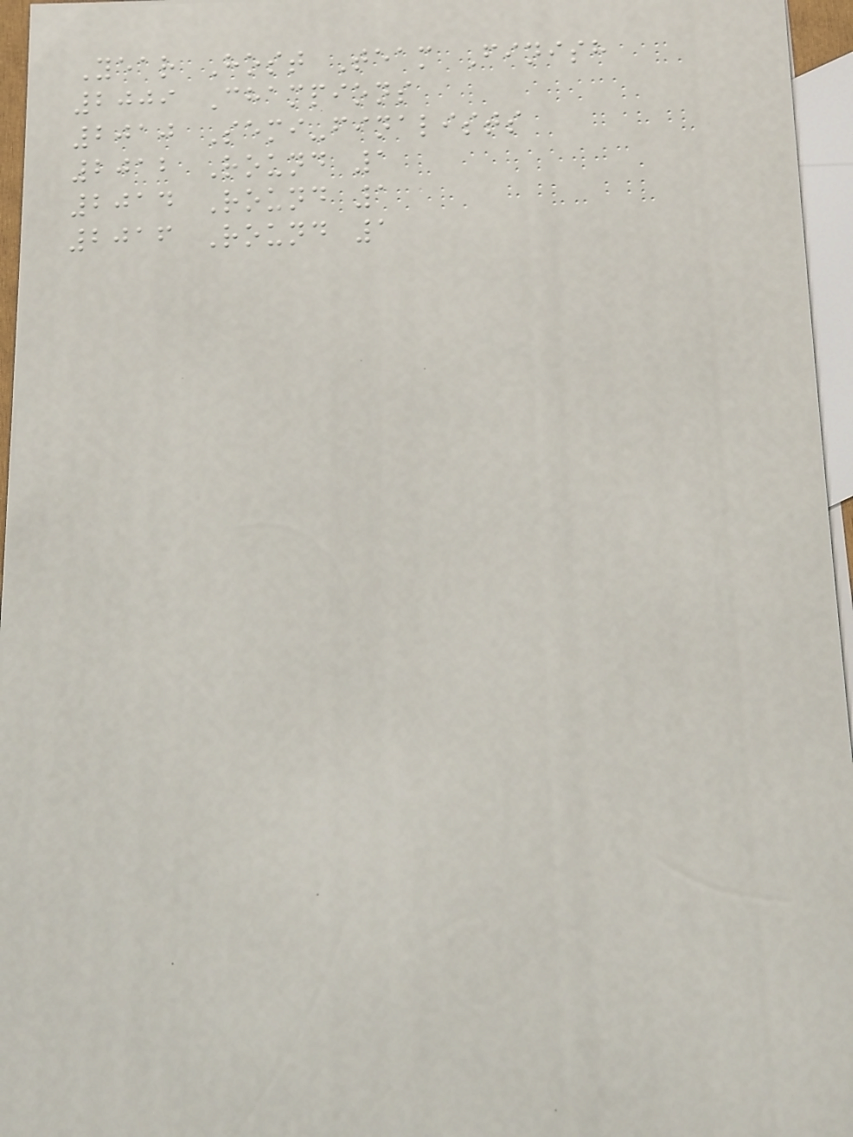Year Host Team Finish
2009 Champions
2010 Semi-finalists
2012 Round 1
2014 Round 1
2016 Round 1
